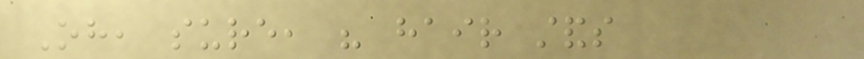Oh, sure, his hair stands
